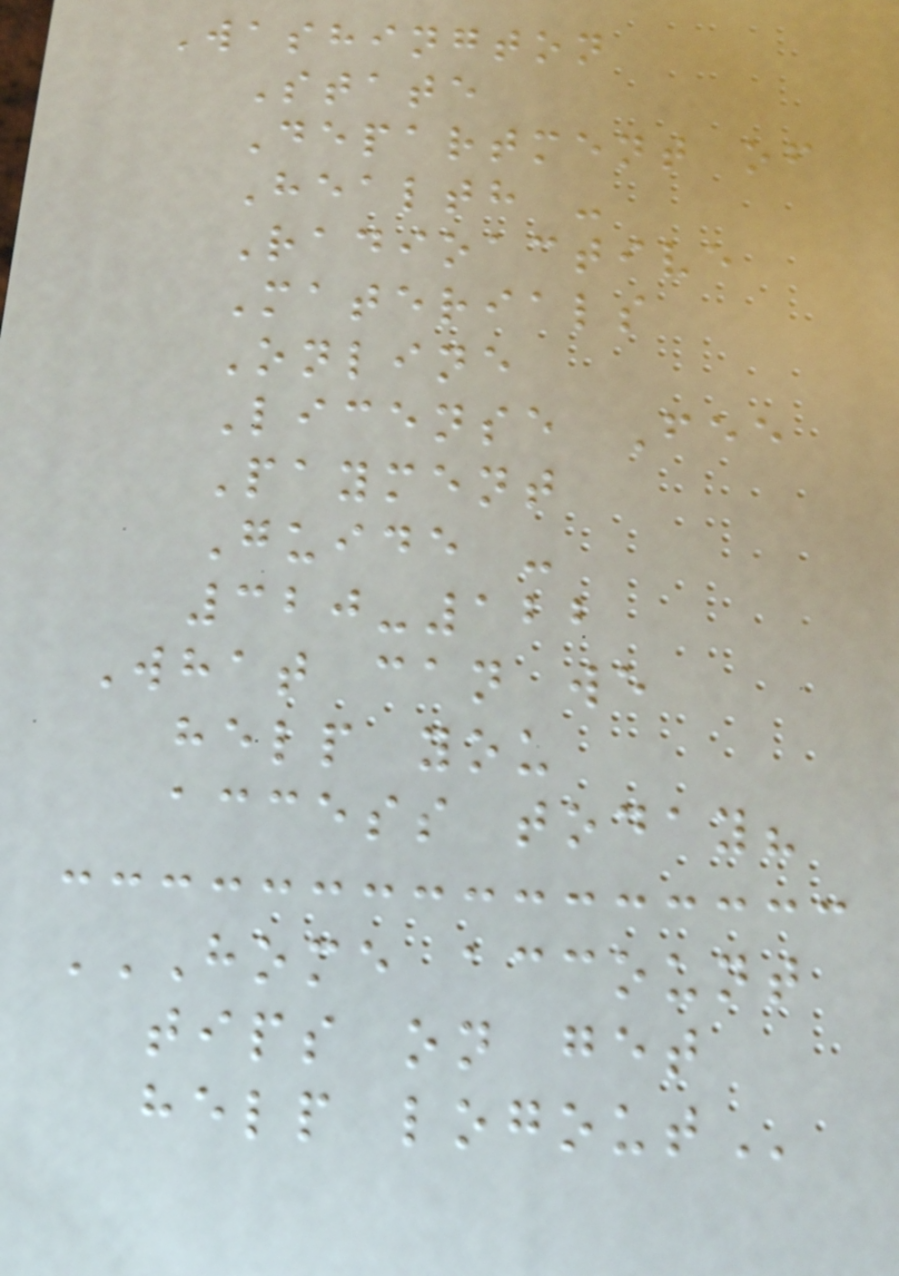Washington
State
Department of
Health -
Radioactive
Materials
Online
License Fee
Payment
Guide -
320-122
What can we
help you
access today?
HOME ACCOUNT
TIPS ON GET
HELP LOGOUT
